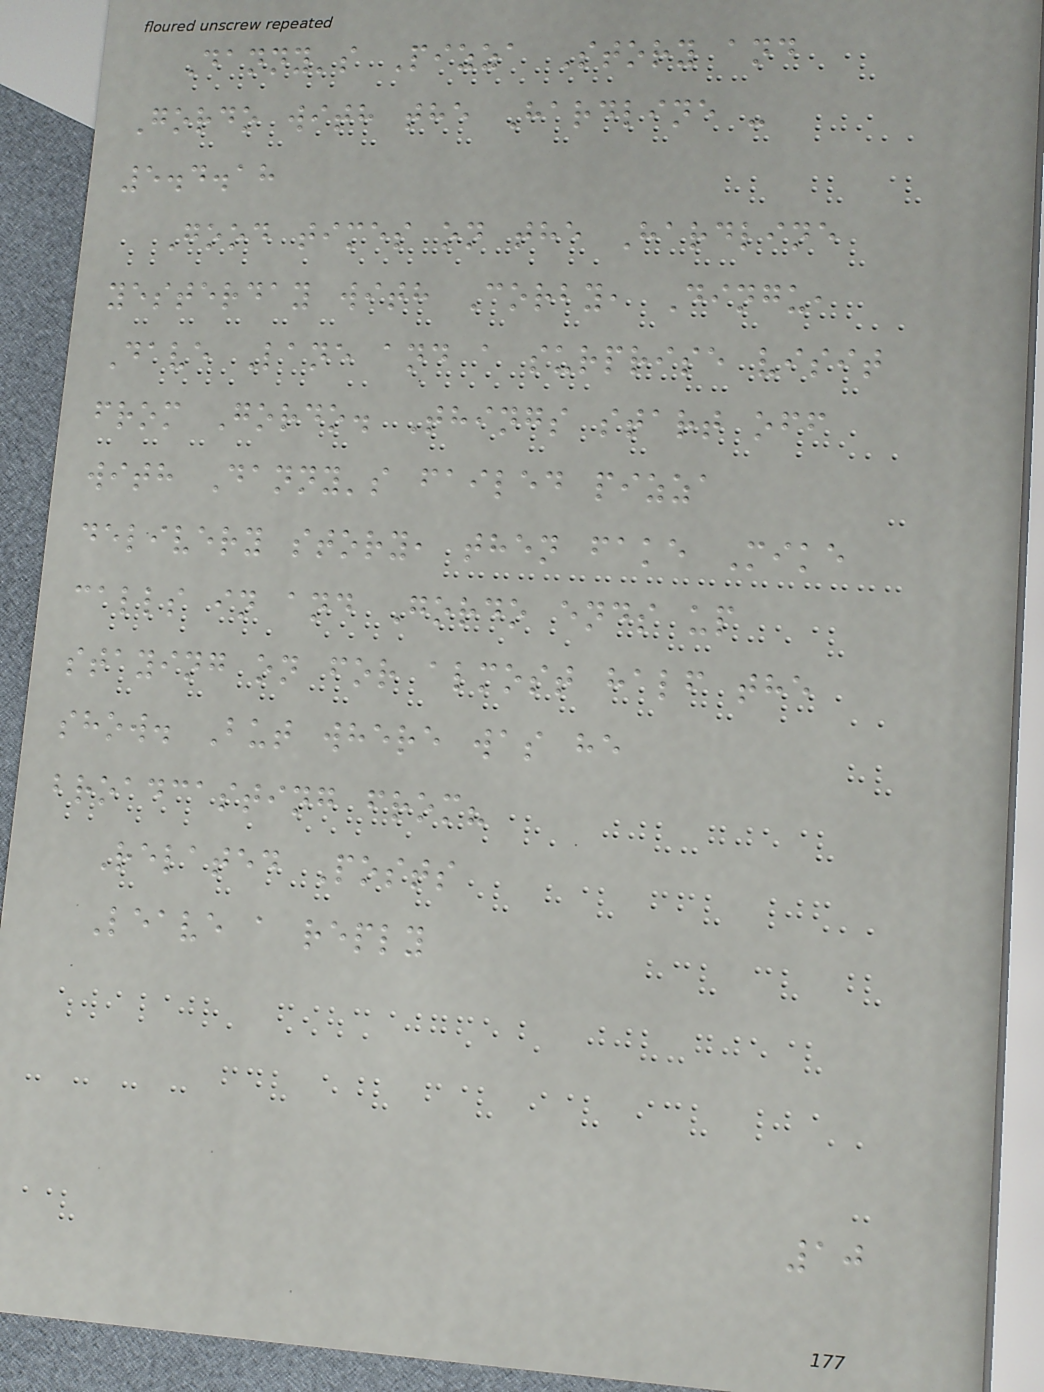Danny's Pizza Story and
Gordo with the Hardline -
5.4.18
Good times on the Hardline
yesterday with Corby, Dingu,
Dave Lane and a surprise visit
from Gordo. Things start off
with Danny's failed pizza
delivery story, then fake Mike
calls in and Gordo ends up
staying on for almost half the
show. But where was he
broadcasting from?
Related Posts
Leave a reply
10
